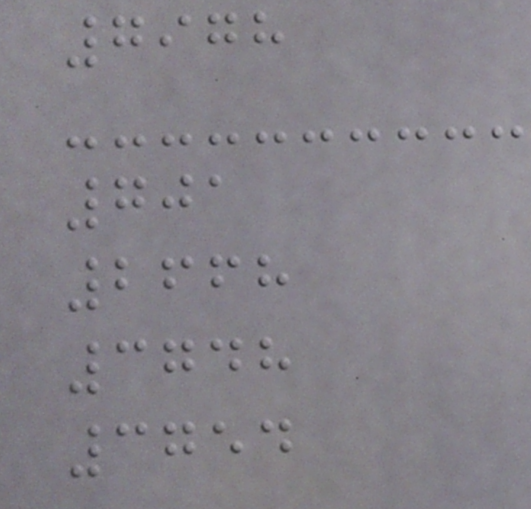7978
701
2668
3748
3754
